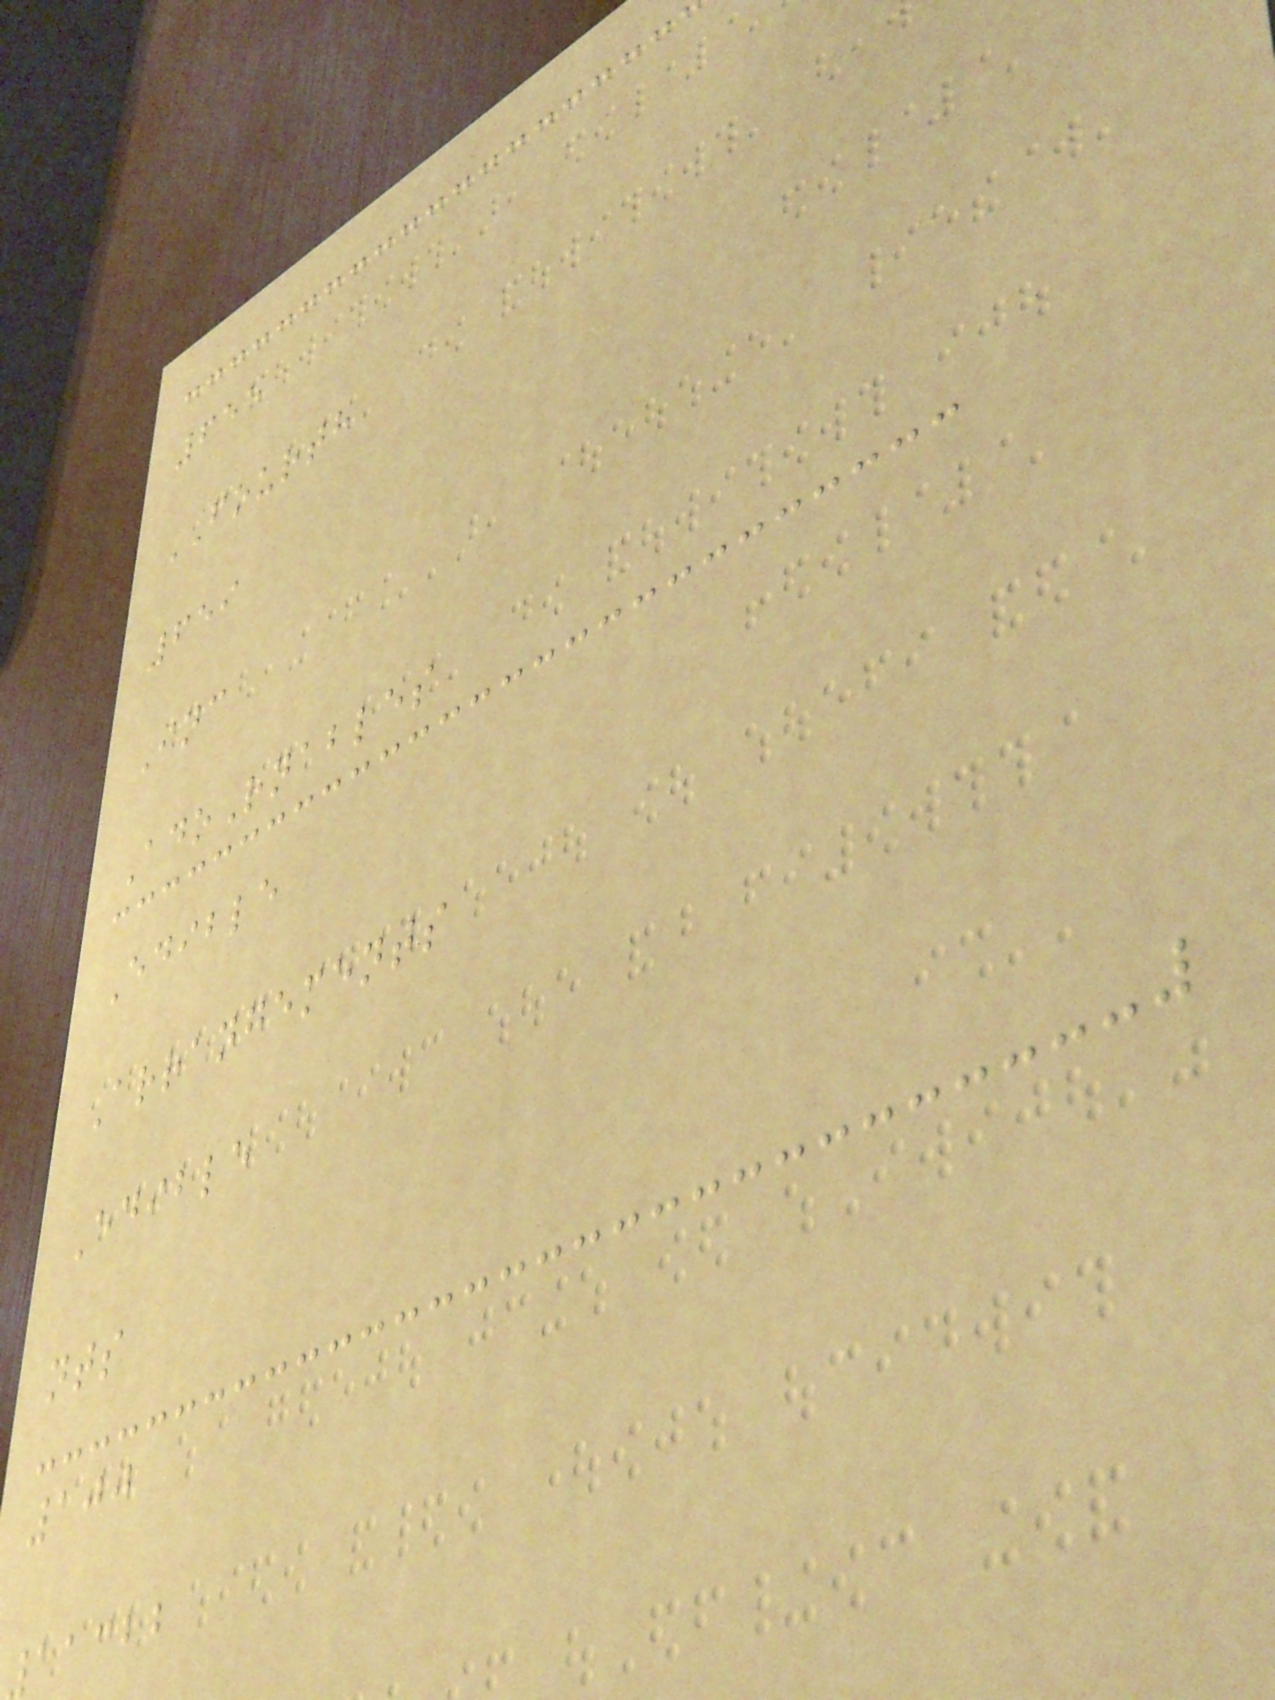655
FOURTH
659
Inc
AdoRnables
Edible
Arrangements
Edible
nts
100
aacbb
